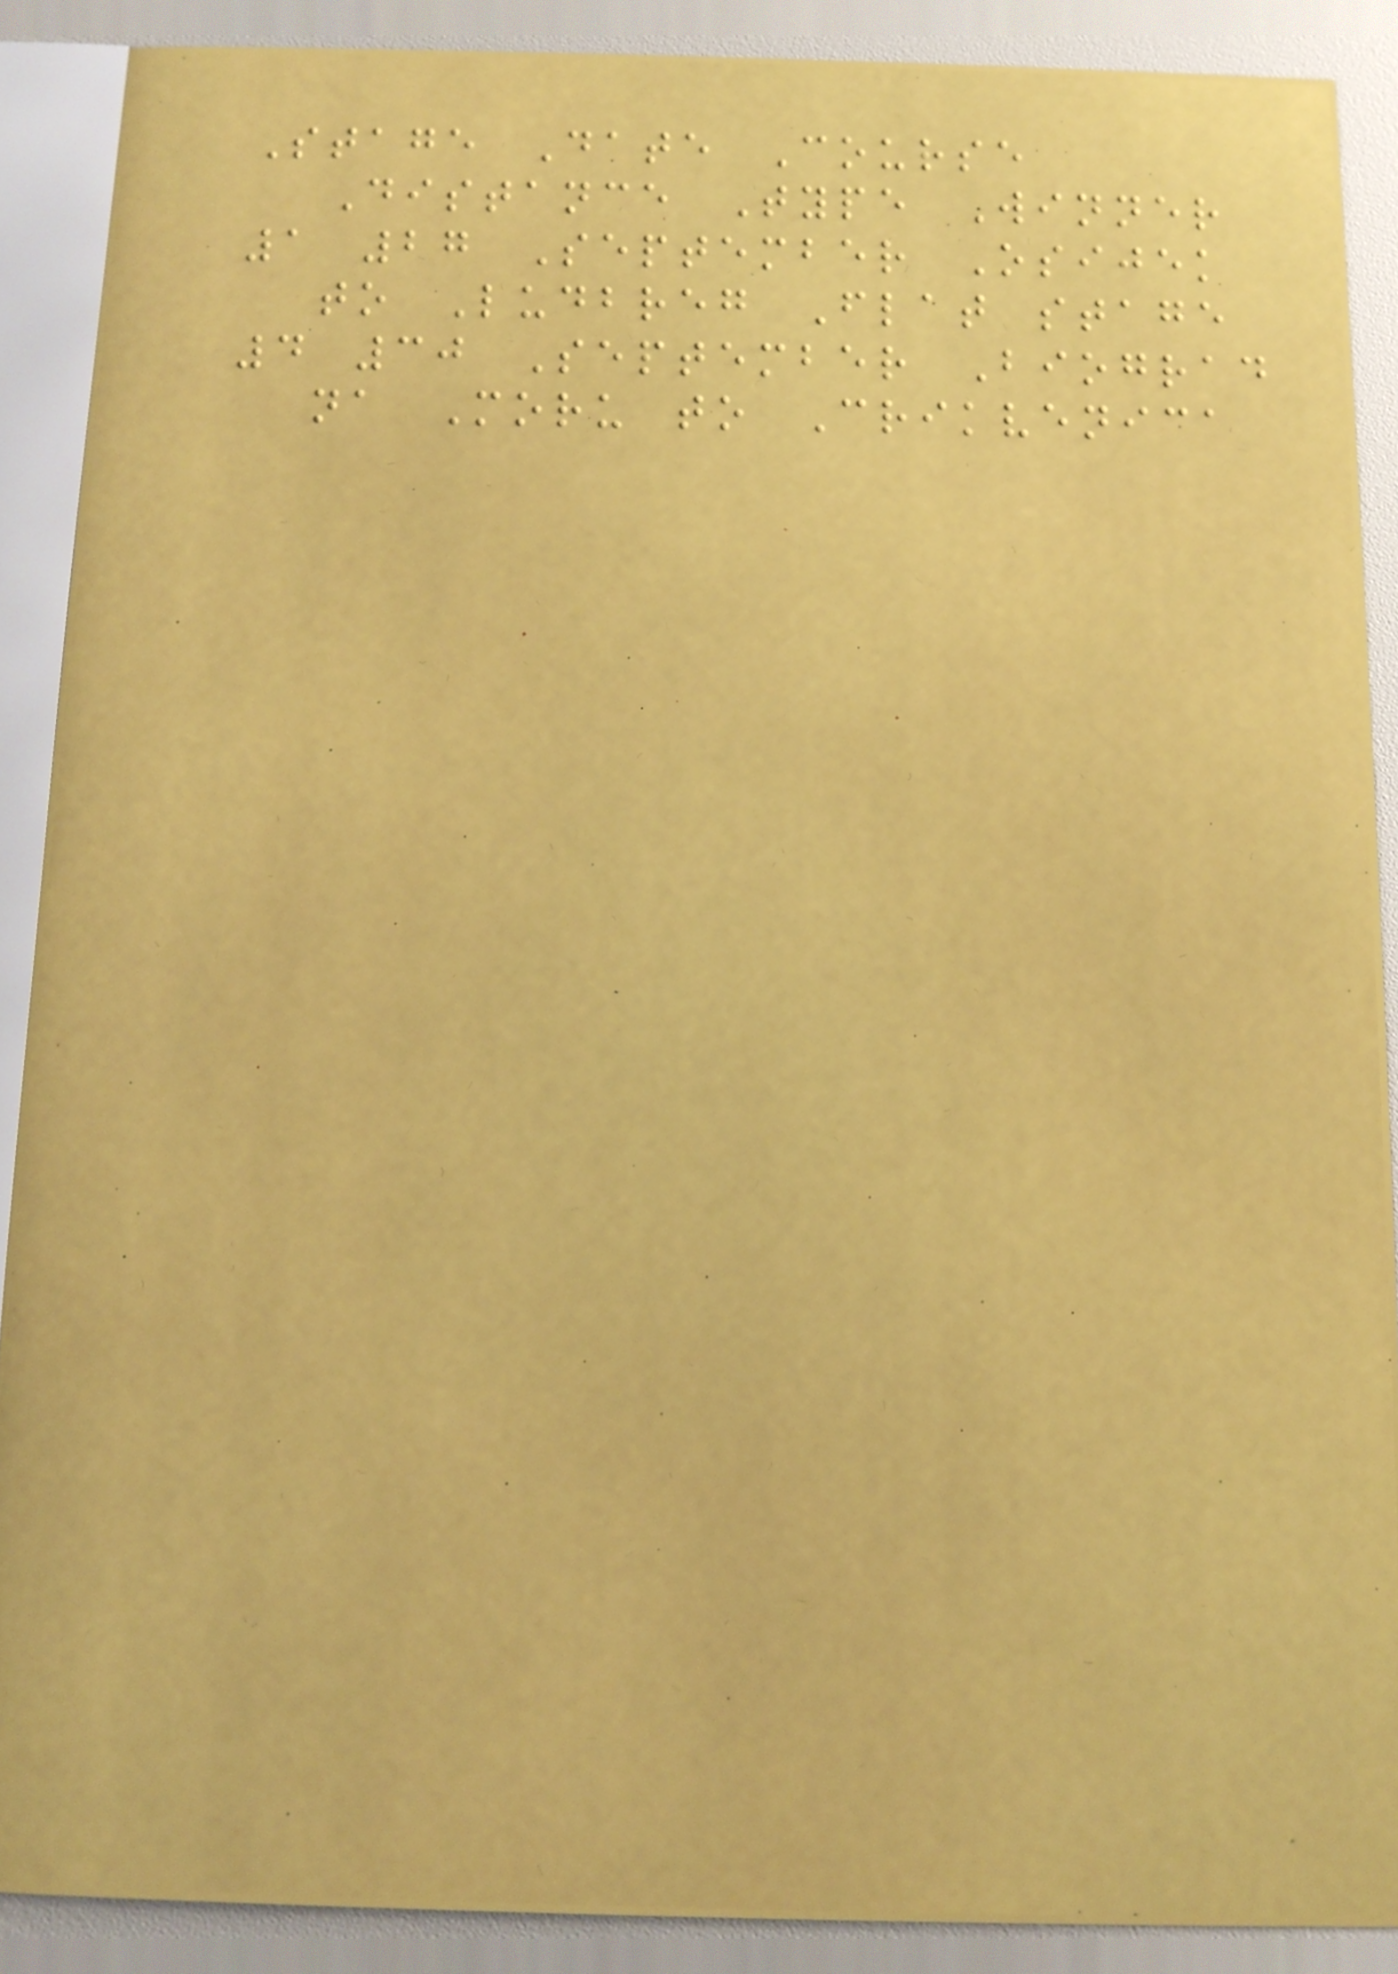Stage Date Course
Distance Type Winner
1 27 September Osijek
to Ludbreg Flat stage
4 30 September Biograd
na Moru to Crikvenica
